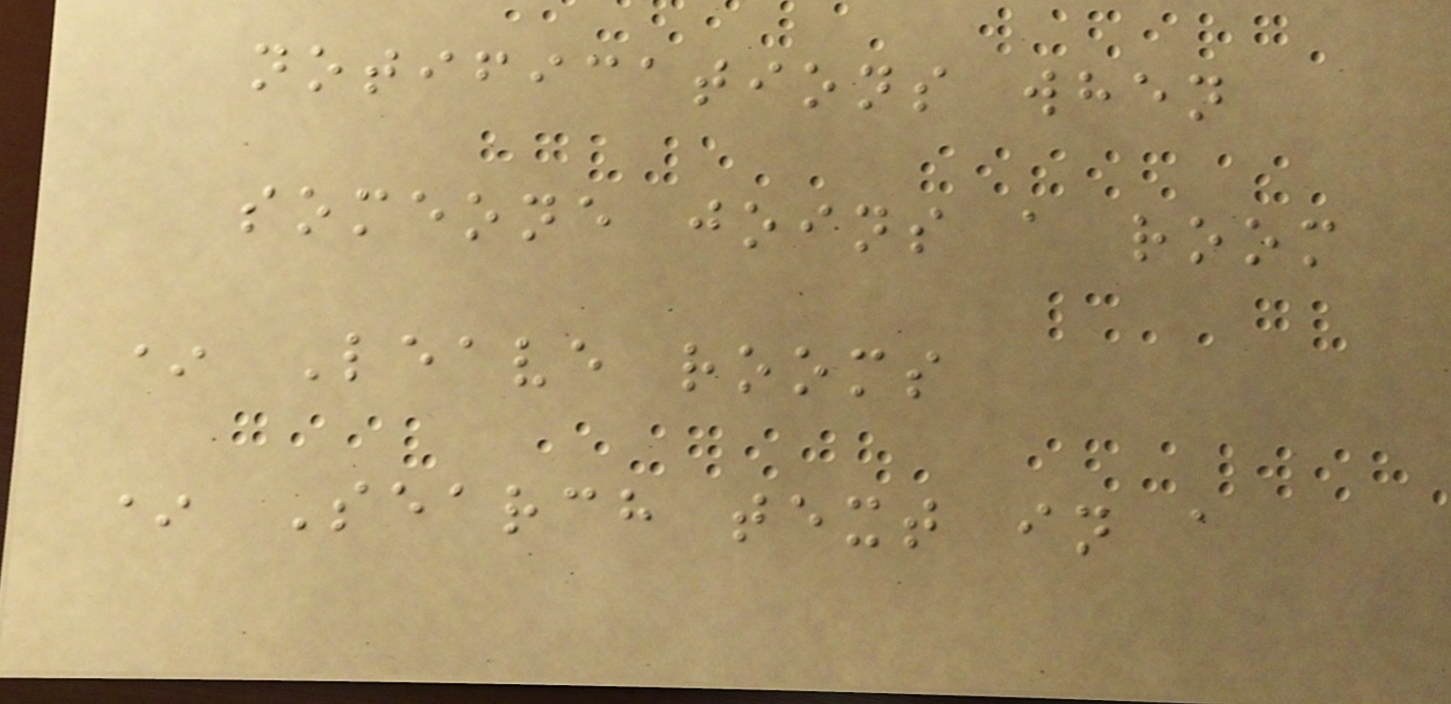notifications when
someone joins a room
* Leave rooms
* Search text in a
